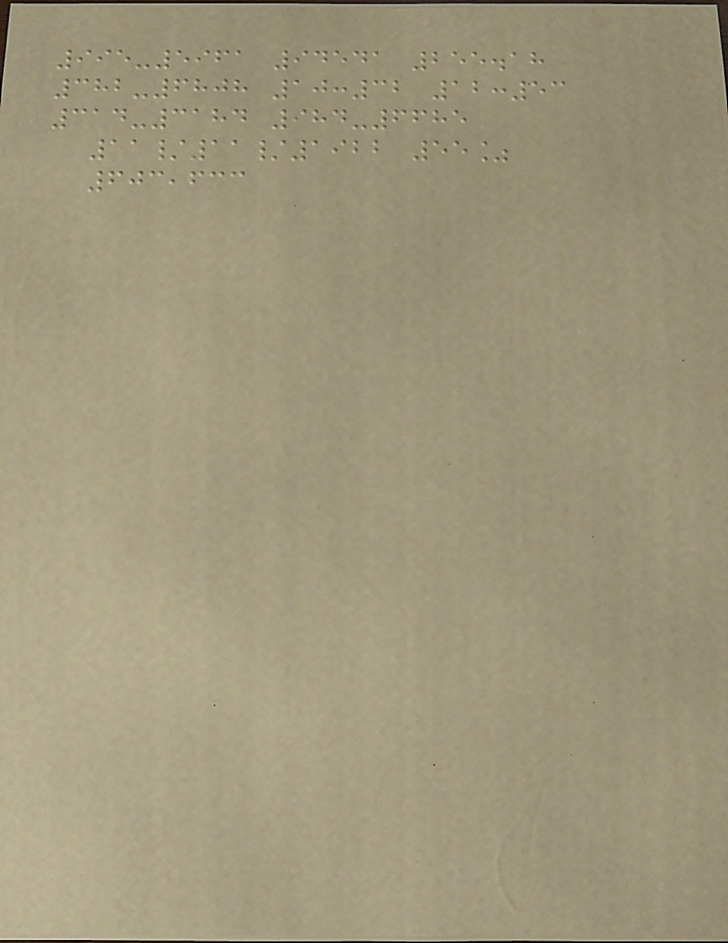995-5961 94541 255.18
382-6808 10:32 12:53
314-3184 984-6685
11/11/1922 55%
603,633
